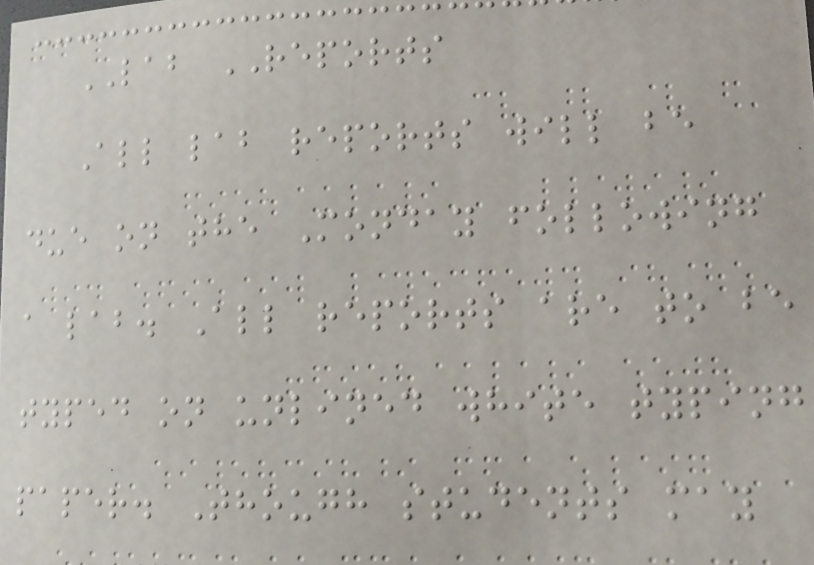LAB REPORTS
All lab reports will be
due on the Monday following
a lab. All reports are to be
typed on unlined white typing
paper. Though students may
